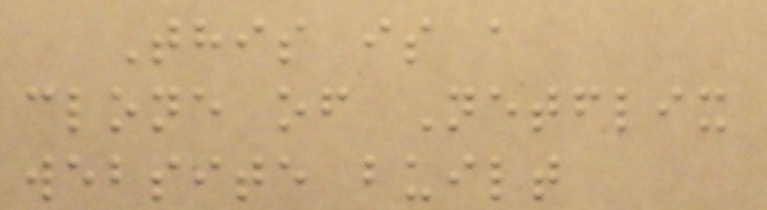This is a
clone of Netflix
website built
